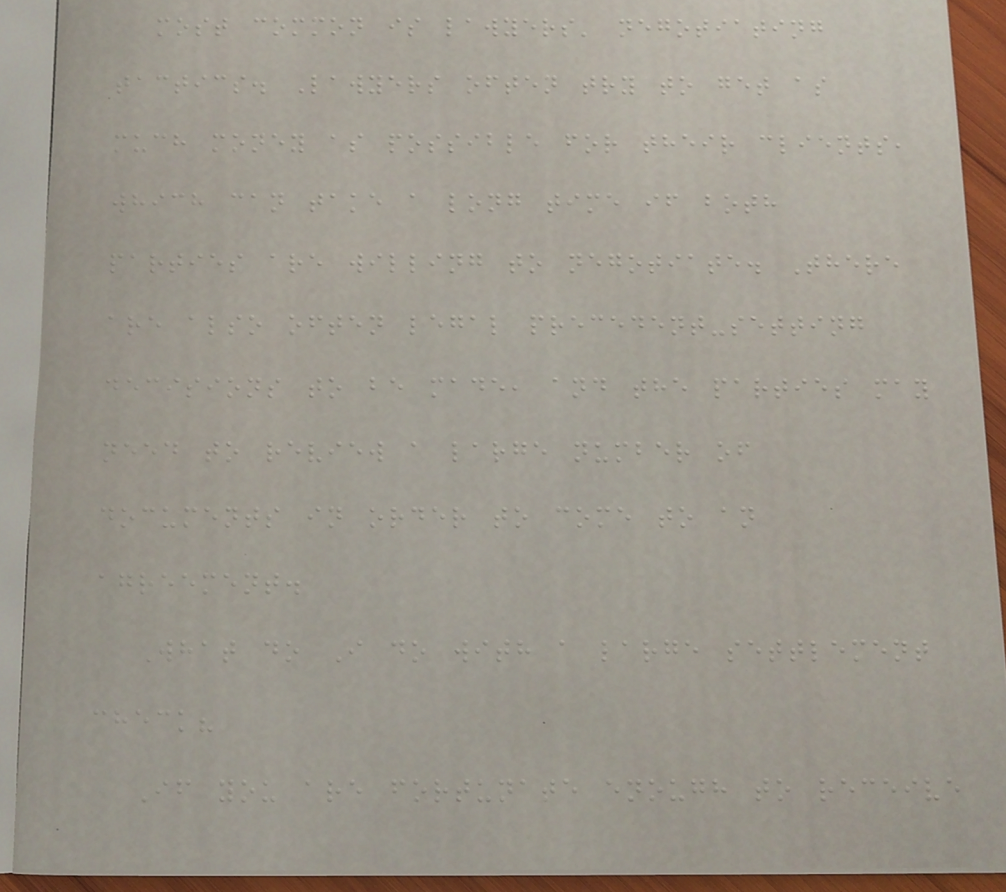most common is lawyers' negotiating
tactics. Lawyers often try to get as
much money as possible for their clients,
which can take a long time if both
parties are willing to negotiate. There
are also often legal precedent-setting
decisions to be made, and the parties may
need to review a large number of
documents in order to come to an
agreement.
What do I do with a large settlement
check?
If you are fortunate enough to receive
